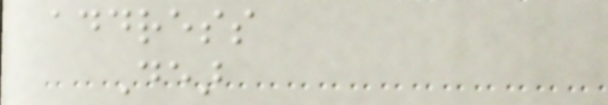address
Dear
